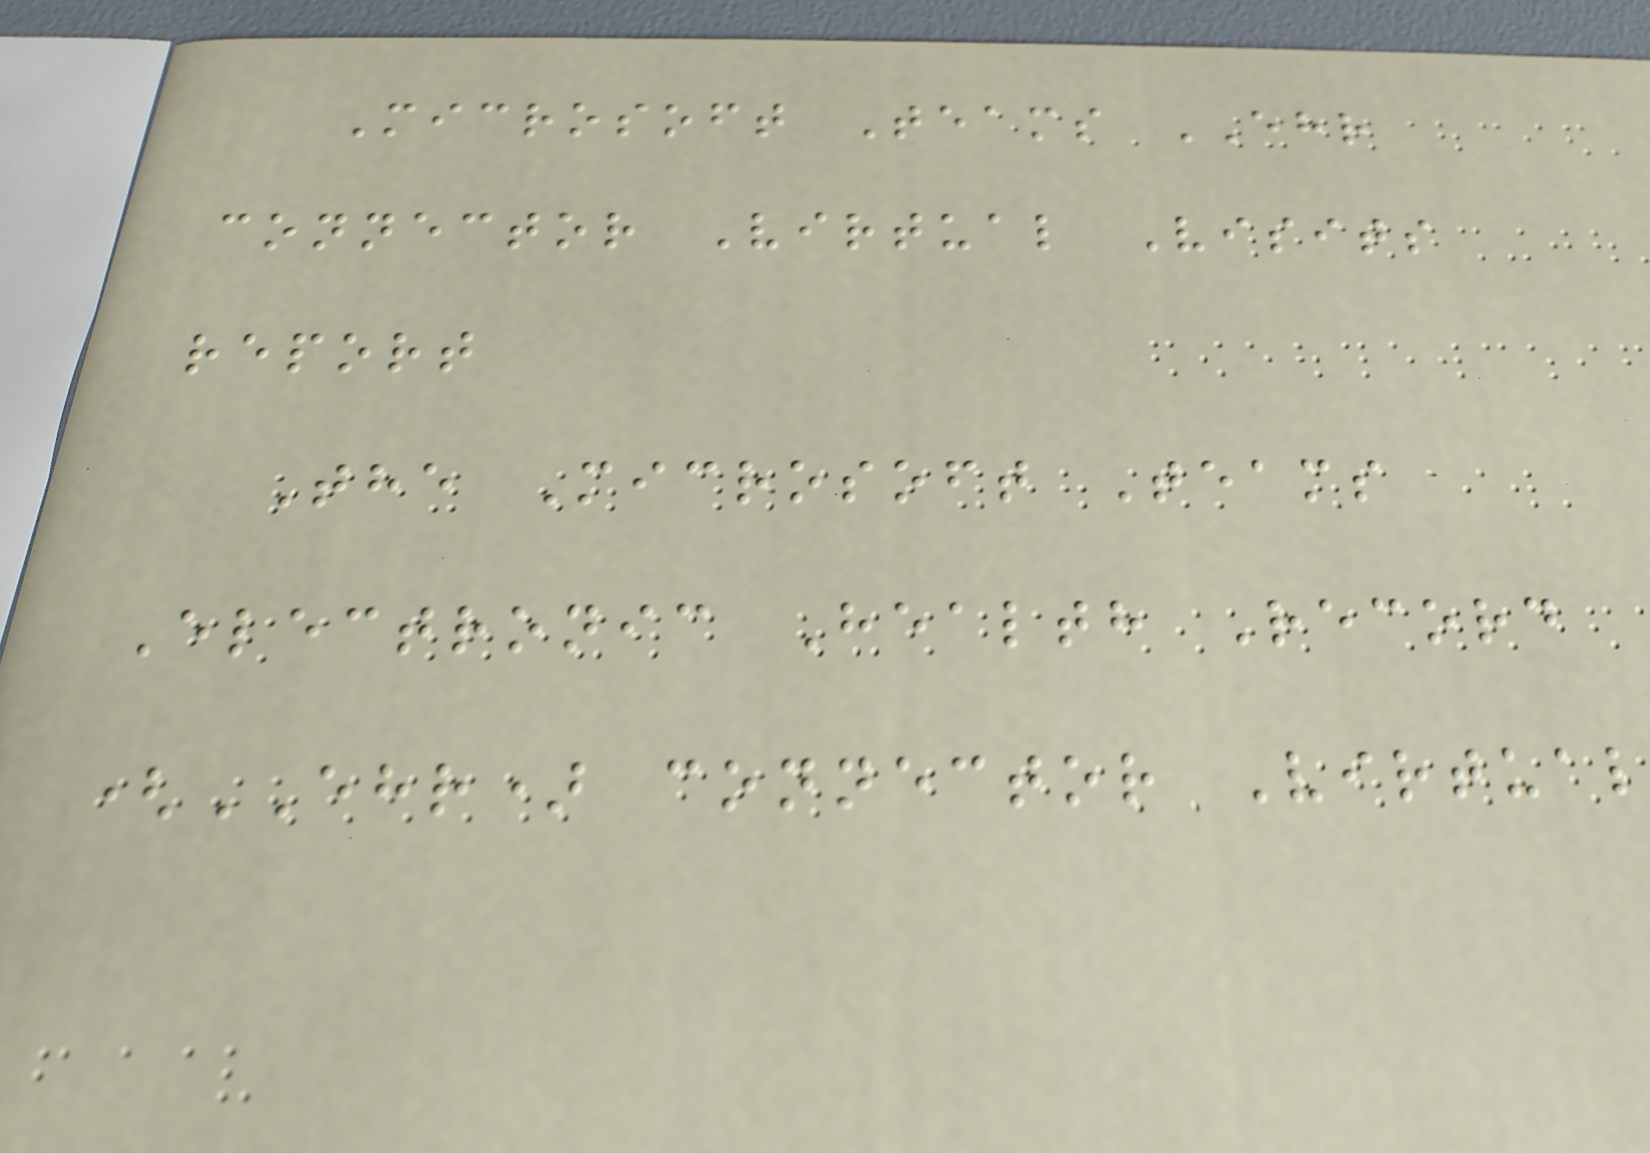Microsoft Teams EHR
connector Virtual Visits
report
The Microsoft Teams
Electronic Health Record
(EHR) connector Virtual
